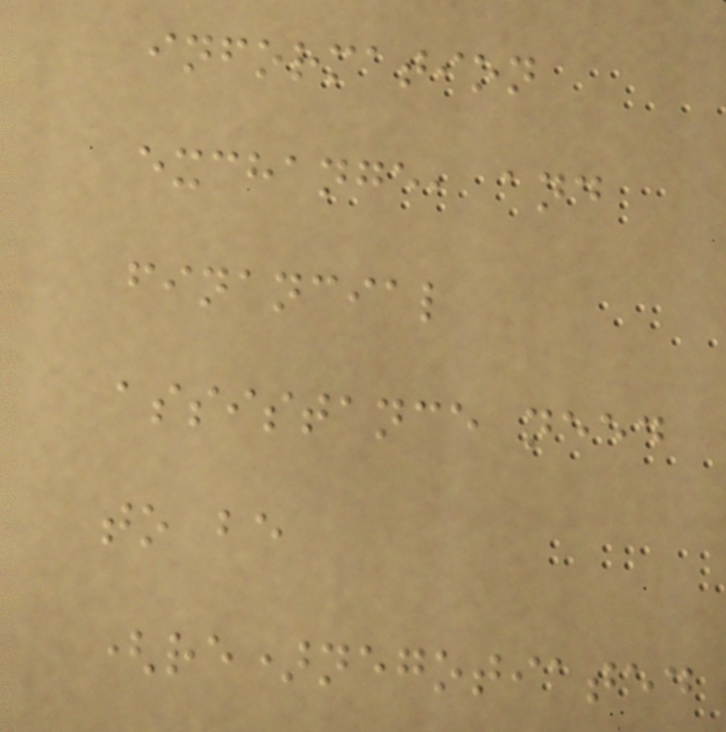information
exchange, and
financial
assistance need
to be
(re)negotiated
